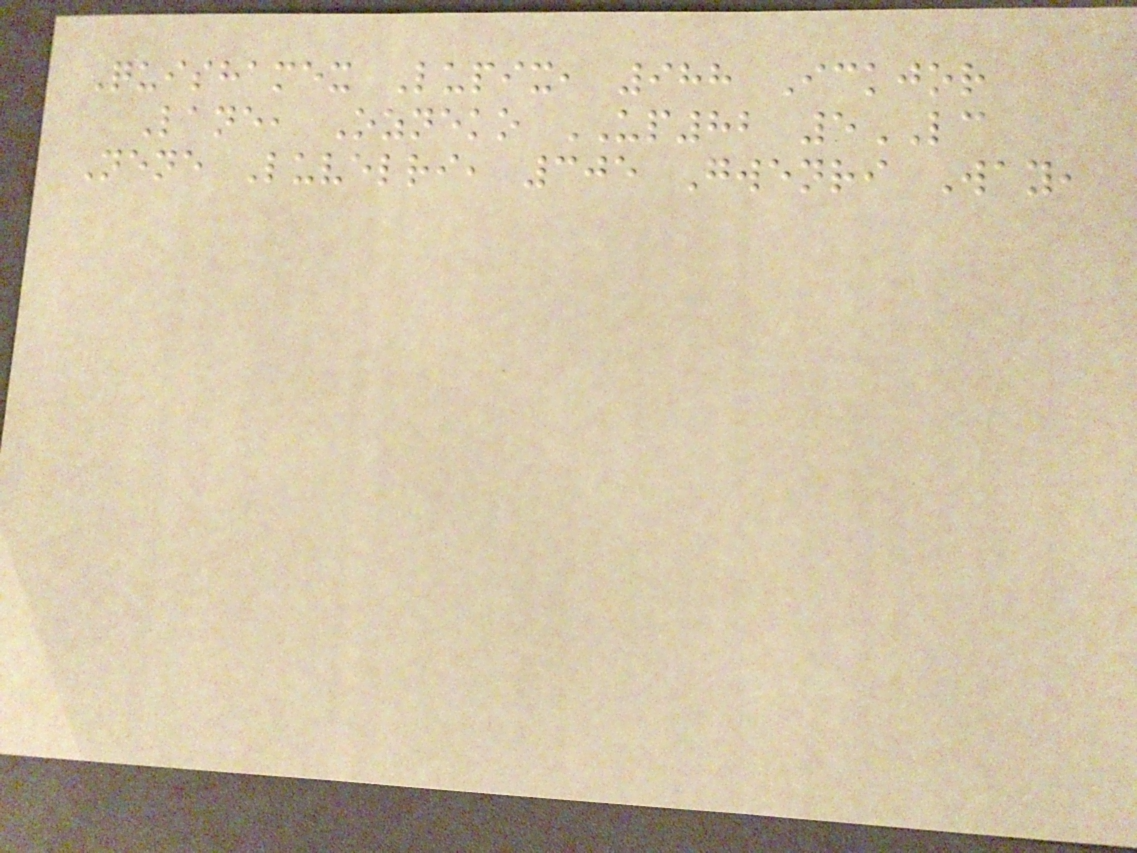Quishamex Lupix, 988 Ickjor
Lane, Ozneko UP82 5LC
Nene Luvelri, 305 Gwenri Way,
